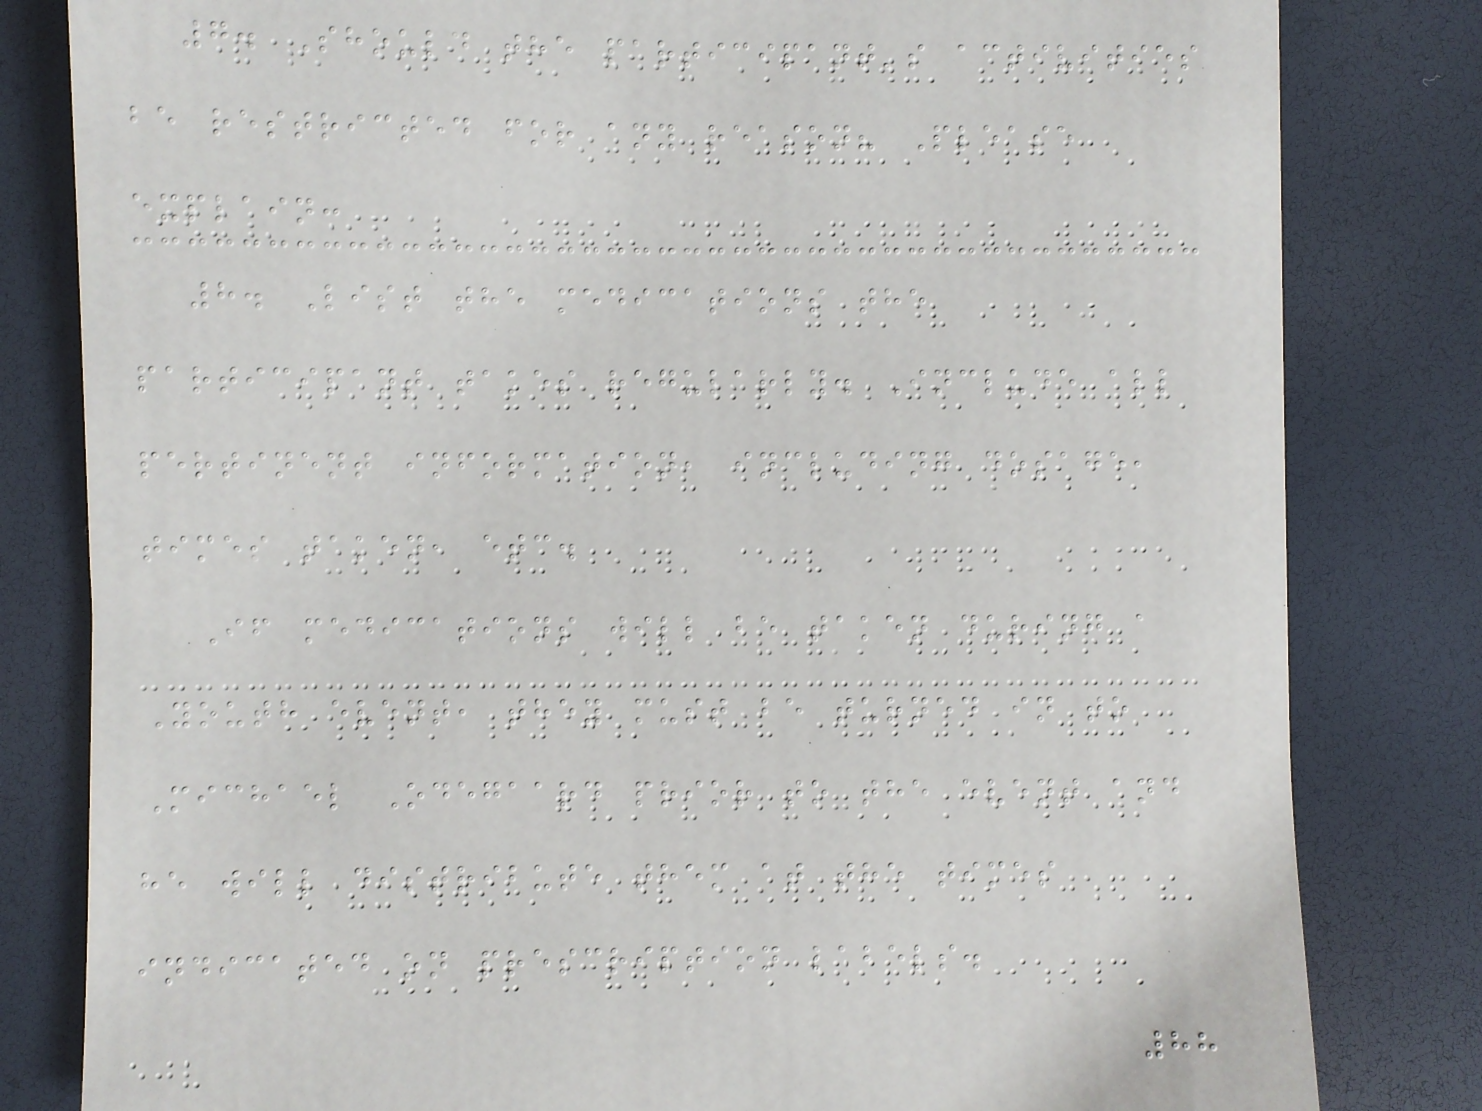7. Should the participant's activities
be restricted for any reason? Please
explain:
8. List the medications the
participant takes regularly. Include all
pertinent information, including dosage,
times taken, etc.
If medications will be taken during a
Youth event, they must be turned in to
Michael Odegaard prior to the event and
he will distribute them at the times
indicated on prescription labels.
88
